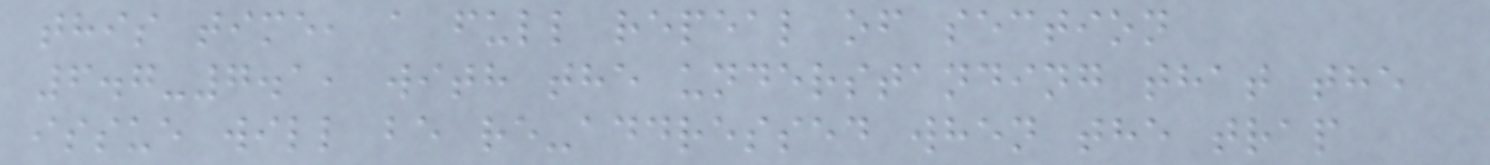this time, a full repeal of section
6.7-7.1, with the understanding that the
issue will be re-addressed when the trap
